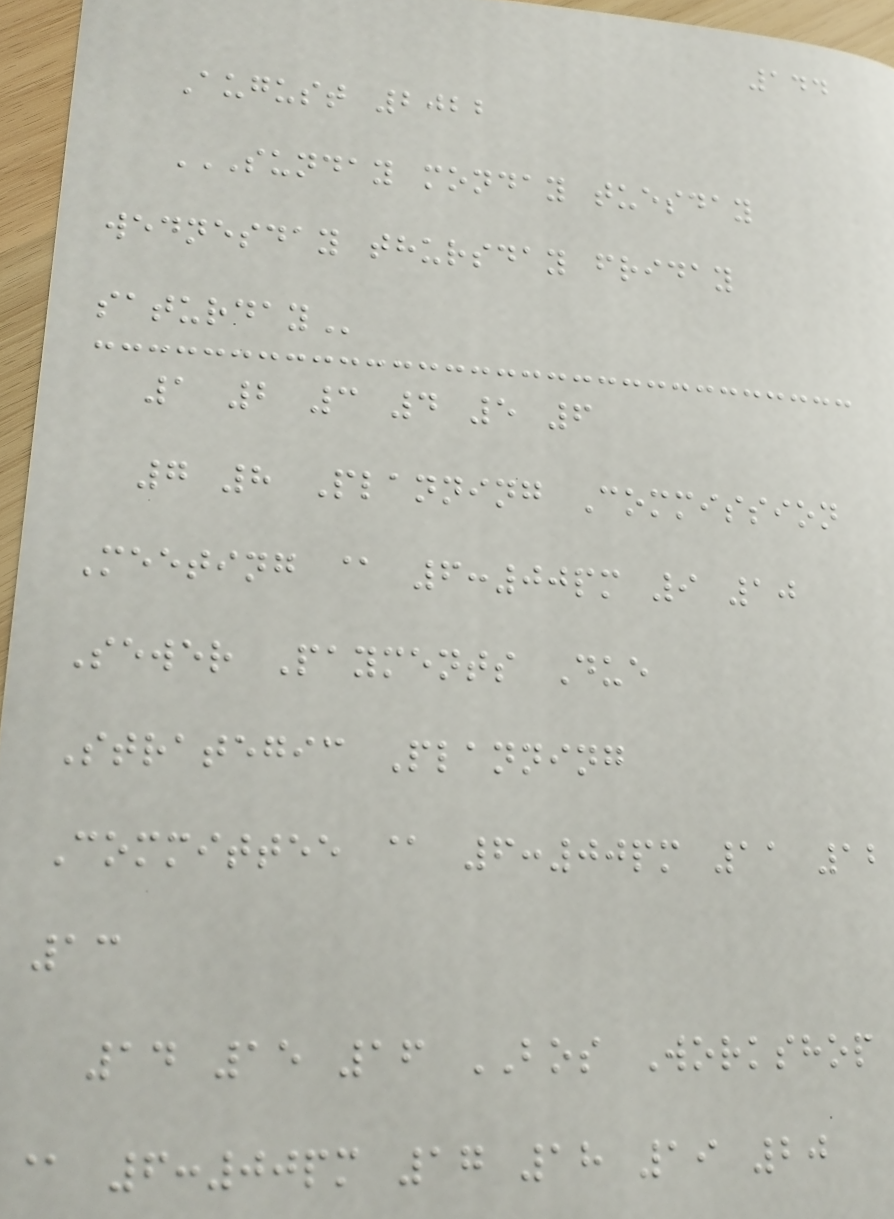144
August 2022
SUNDAY MONDAY TUESDAY
WEDNESDAY THURSDAY FRIDAY
SATURDAY
1 2 3 4 5 6
7 8 Planning Commission
Meeting @ 6:00pm 9 10
Sewer Payments Due
Strategic Planning
Committee @ 6:00pm 11 12
13
14 15 16 BOS Workshop
@ 6:00pm 17 18 19 20
